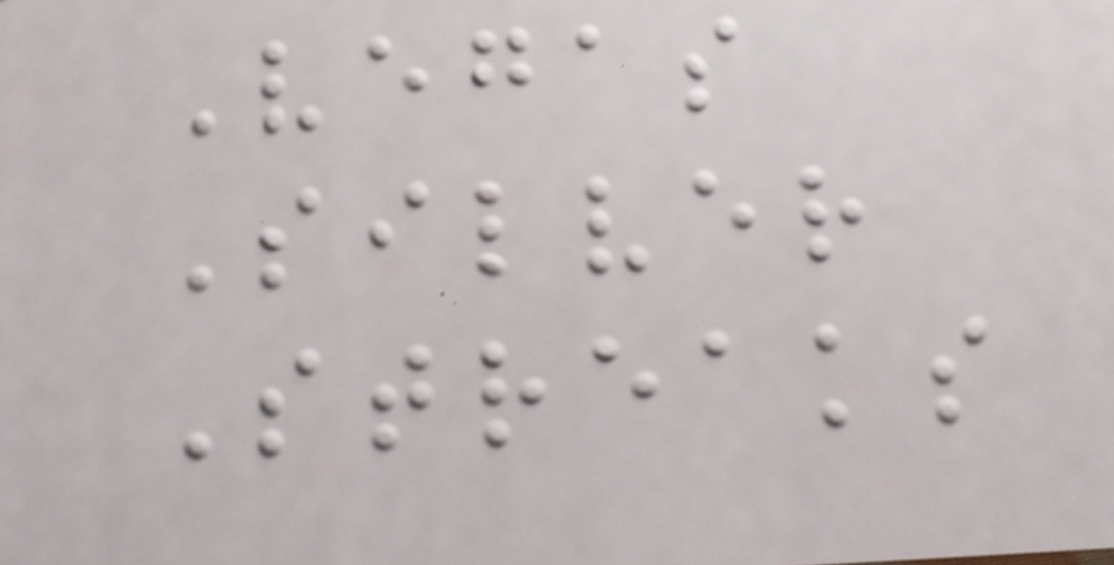Vegas
Silver
Streaks
